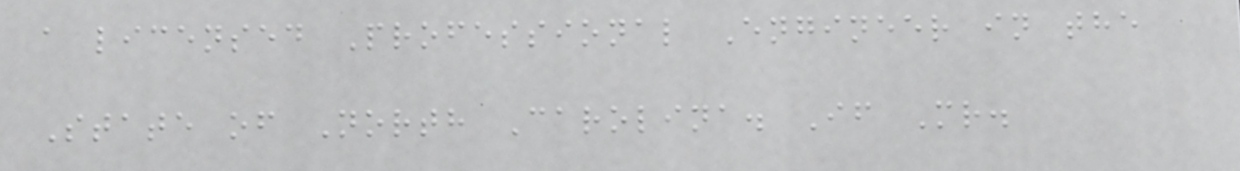a licensed Professional Engineer in the
State of North Carolina. If Mr.
